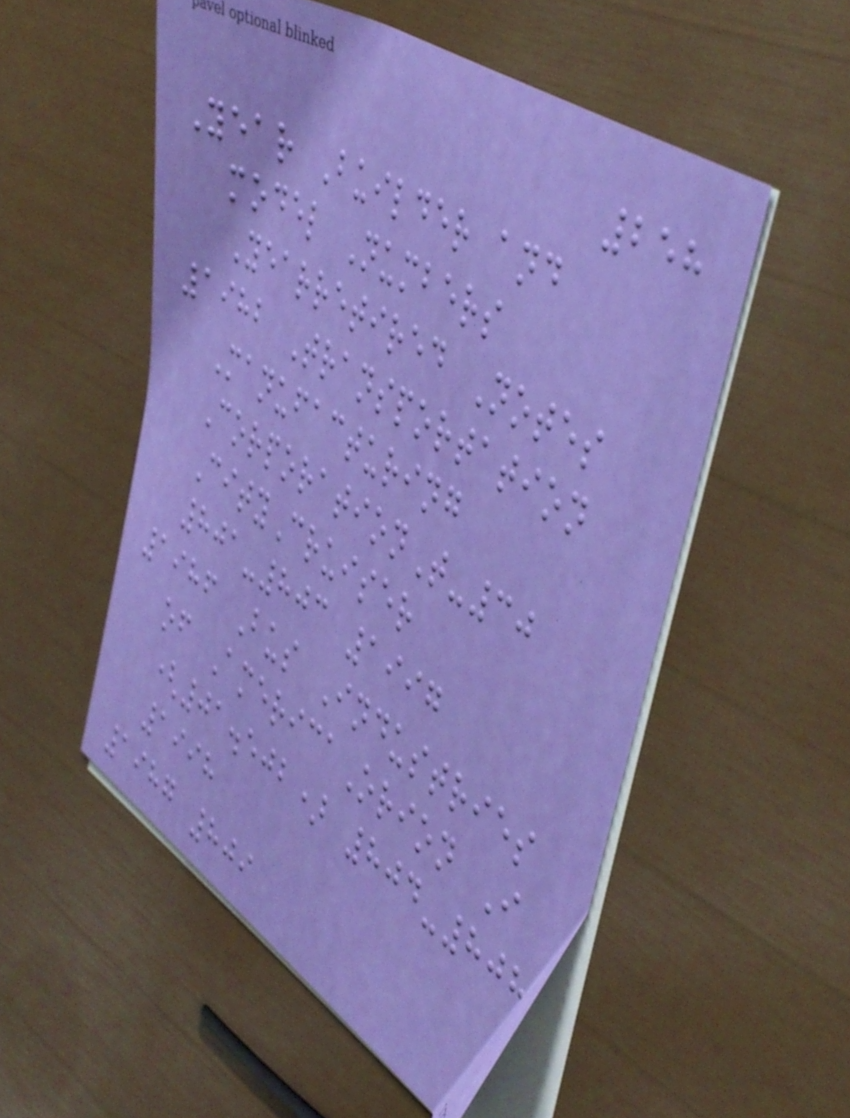258
Year Builder and
model Numbers
Yearretired Notes
1982 Transportation
Manufacturing
CorporationT-30
CityCruiser
801-803 1997
1986 Bus Industries
of AmericaOrion I
(01.502) 804-808
1998
1987 809
